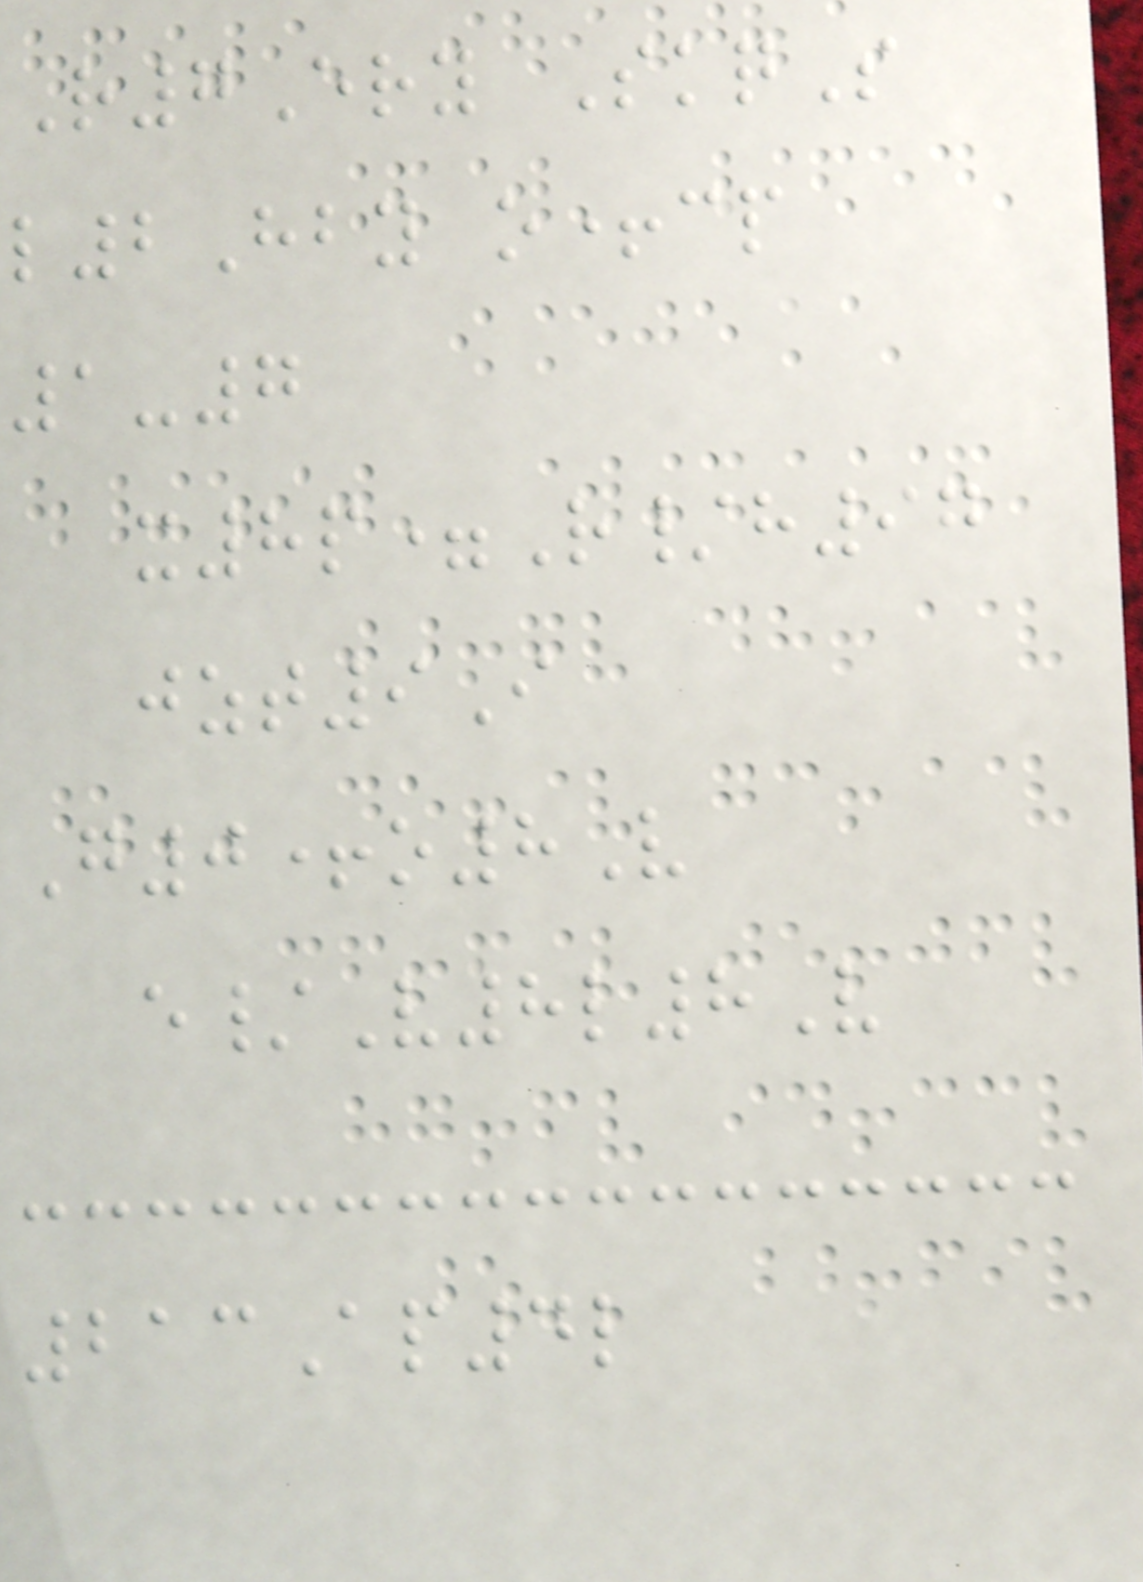R7Ery SkqS
l2Hby o+cp
1-7
x8p=R/h97
jzt9I
G0+o8V
e/V8l8V
213Ap4l
